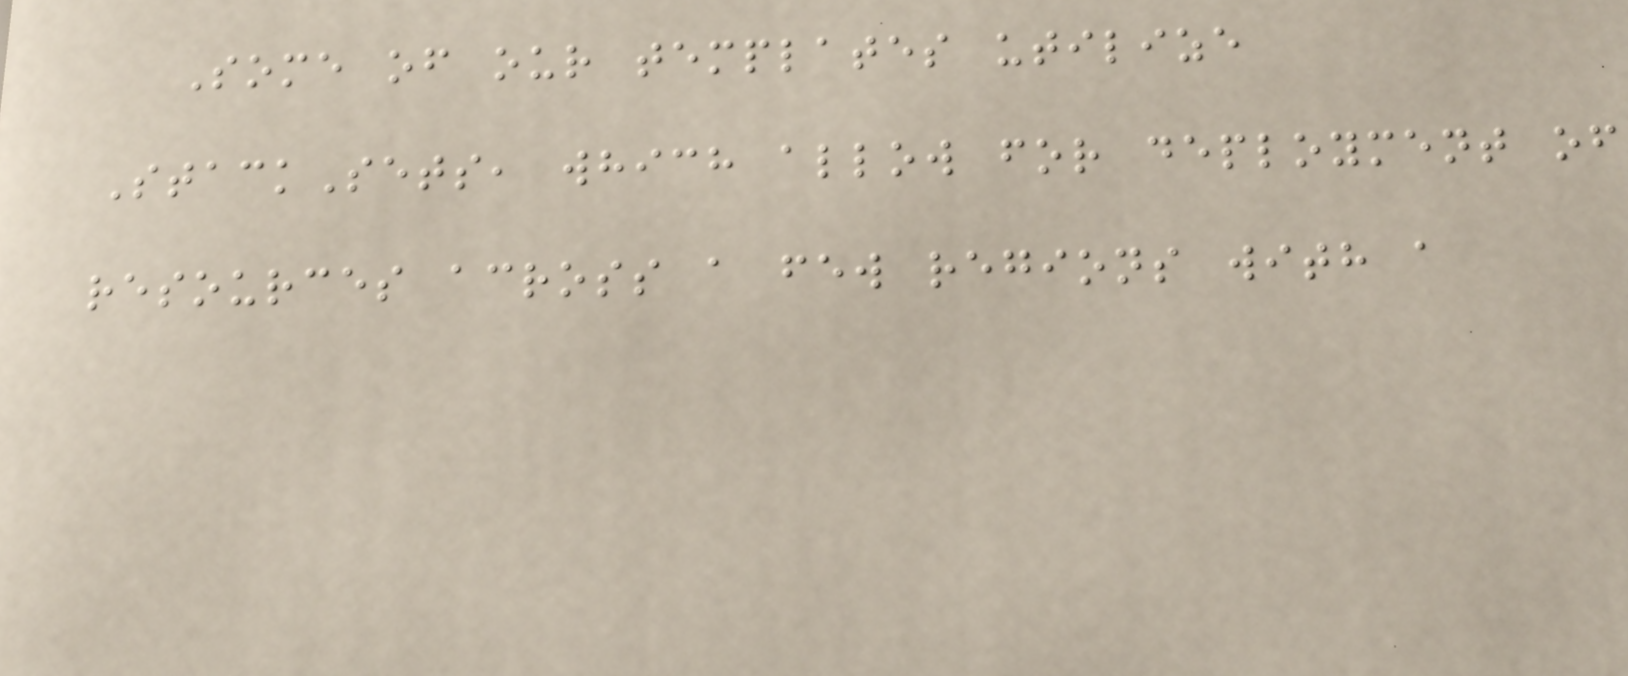Some of our templates utilize
StackSets, which allow for deployment of
resources across a few regions with a
